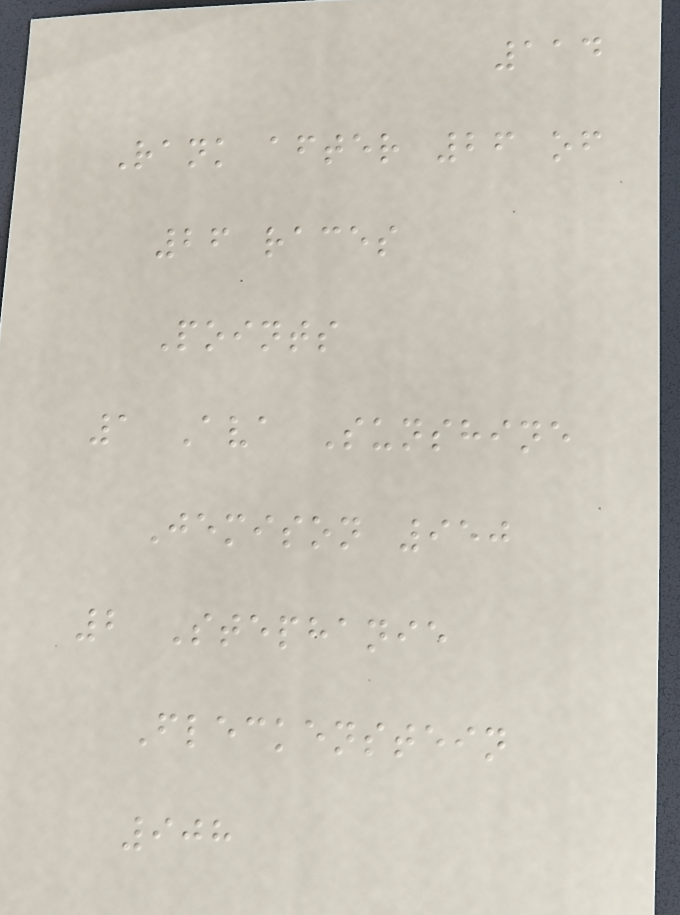114
Rank after 26 of
26 races
Points
1 Ava Sunshine
Jemison 950
2 Stephanie
Fleckenstein
908
